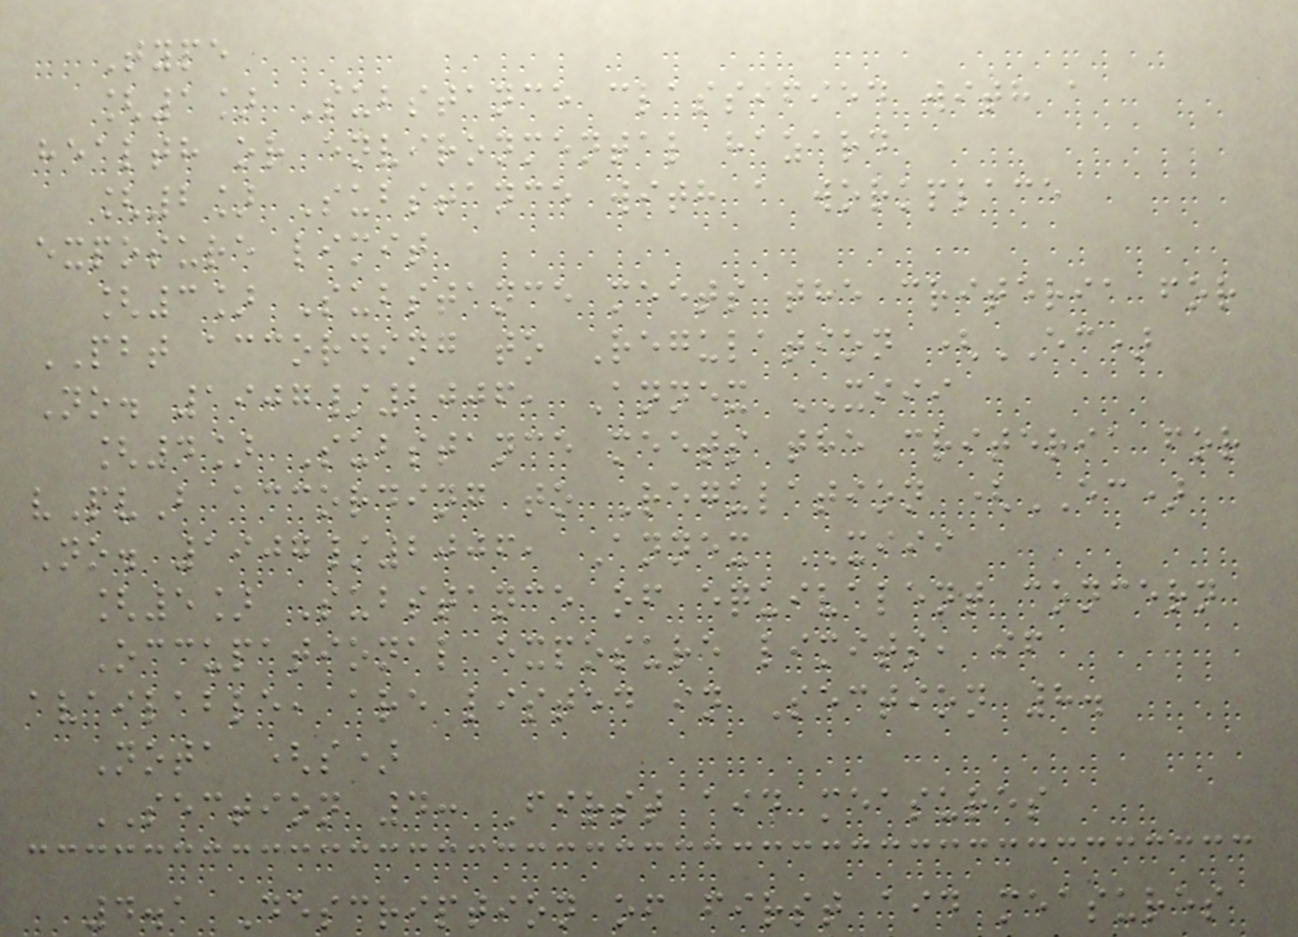Type
[1] Substance classified with a
health or environmental hazard
[2] Substance with a workplace
exposure limit
[3] Substance meets the criteria for
PBT according to Regulation (EC)
No. 1907/2006, Annex XIII
[4] Substance meets the criteria for
vPvB according to Regulation (EC)
No. 1907/2006, Annex XIII
[5] Substance of equivalent concern
Occupational exposure limits, if
available, are listed in Section 8.
Nota (s)
SECTION 4: First aid measures
4.1 Description of first aid measures
